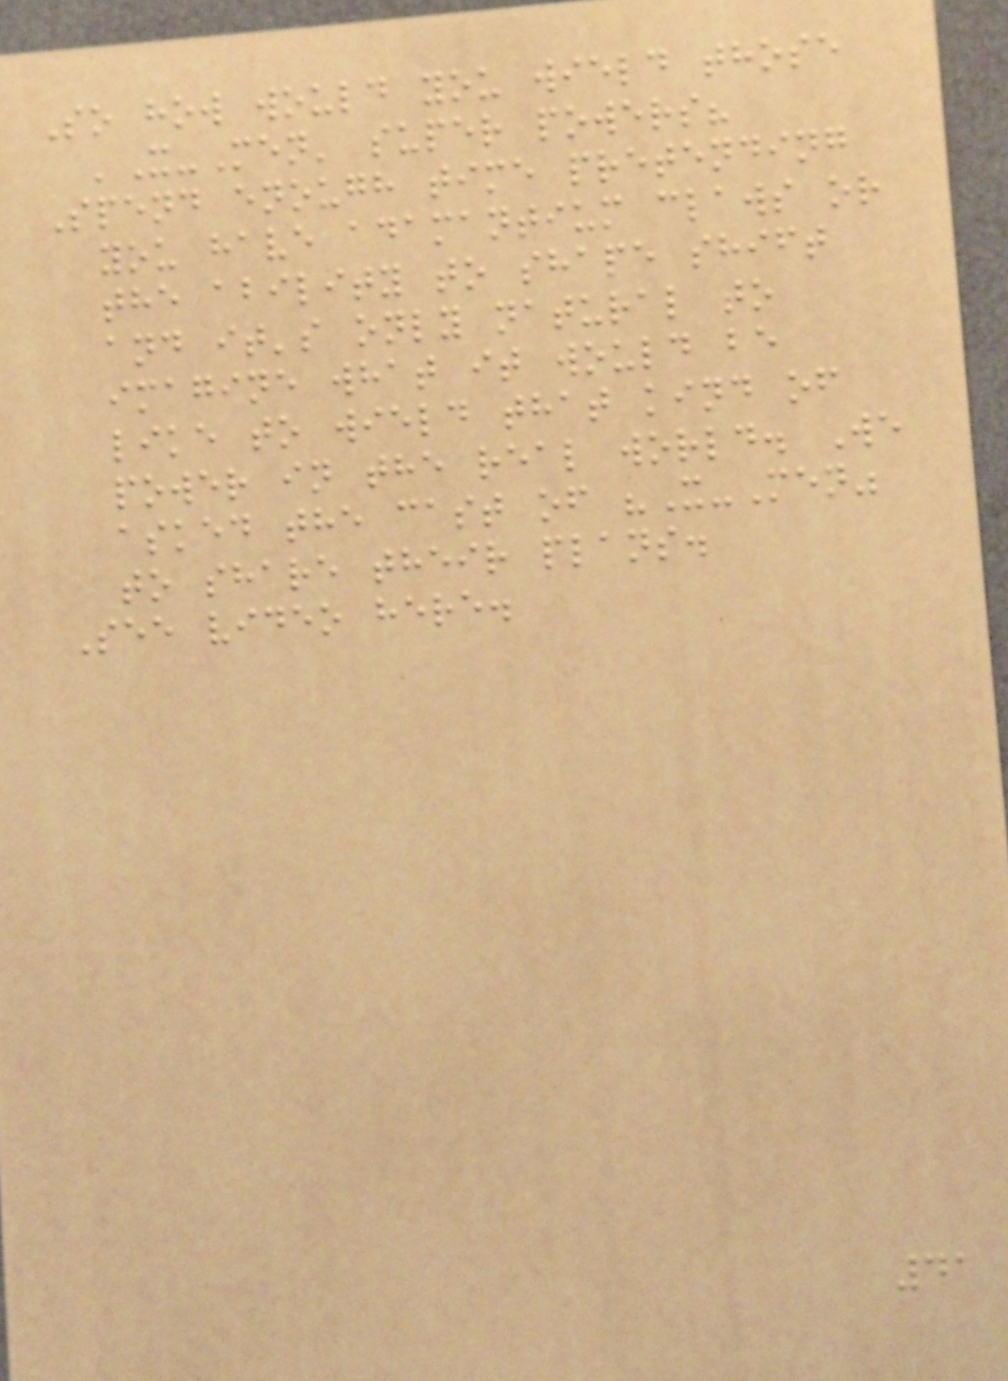So how would you wield those
'X-Men' super powers?
Spend enough time pretending
you have adamantium claws or
the ability to shape shift
and it's only natural to
imagine what it would be
like to wield that kind of
power in the real world. We
asked the cast of "X-Men"
to share their plans.
See video here.
41
